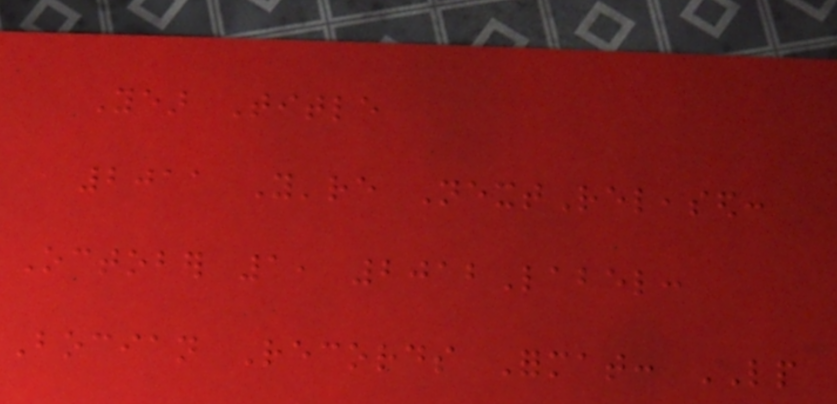Year Title
2011 You're NextReleased:
October 1, 2012Label:
Bocian Records Format: LP
